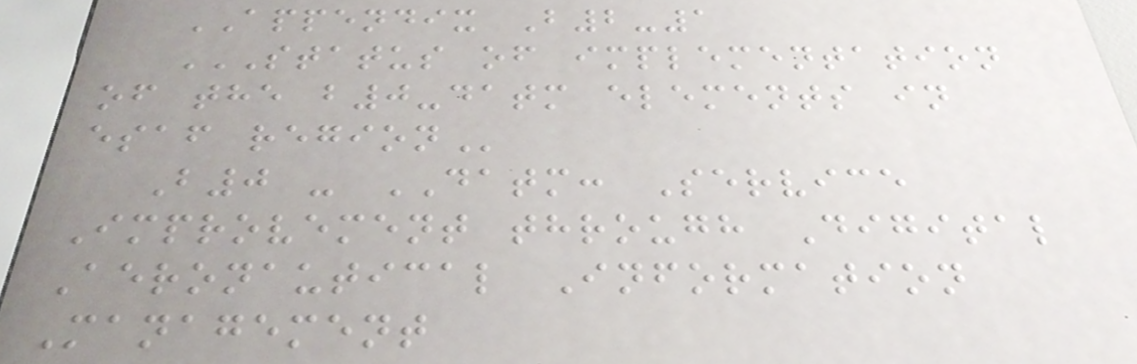APPENDIX B2-1
STATUS OF IMPLEMENTATION
OF THE B0-DATM ELEMENTS IN
ESAF REGION
B0 - DATM: Service
Improvement through Digital
Aeronautical Information
Management
